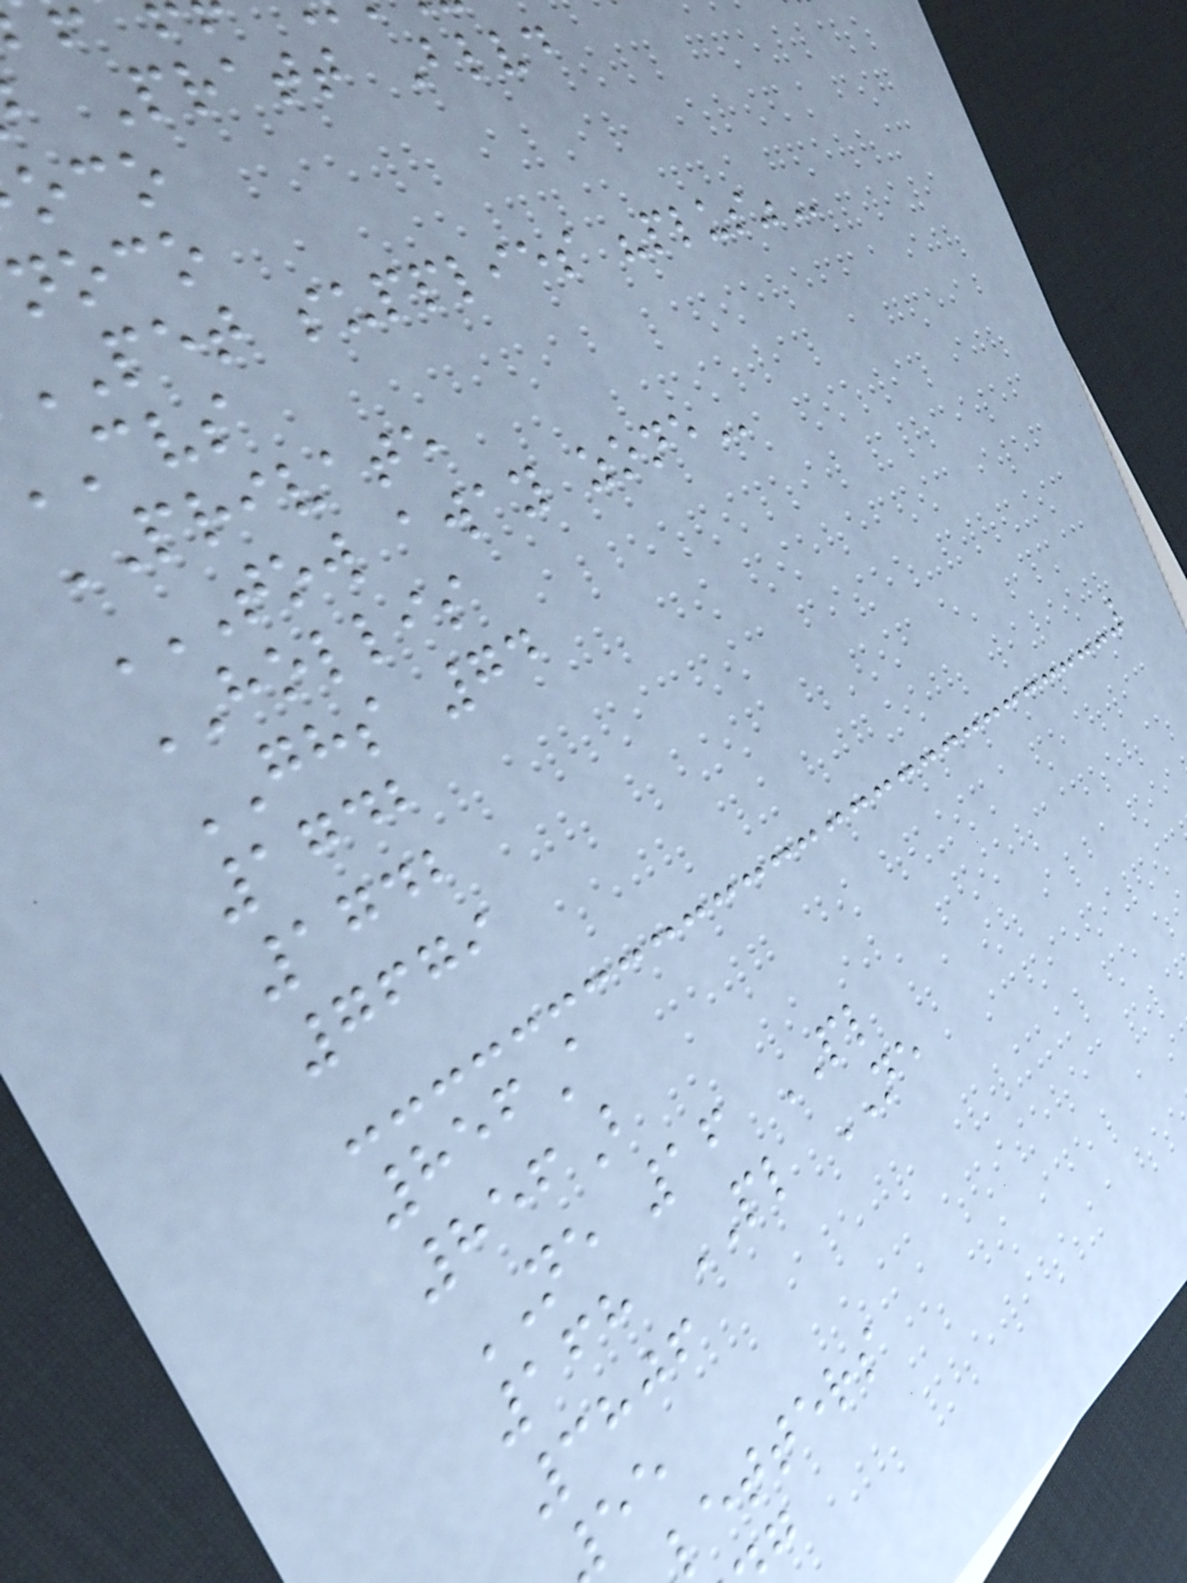Pratt Blvd
noco
pet supplies
PRIVATE
TOW AWAY ZONE
HOLLIS
GHS 74
1742
1742
7679
856A
856B
NE 16 PL
168 PL NE
3806
letters
